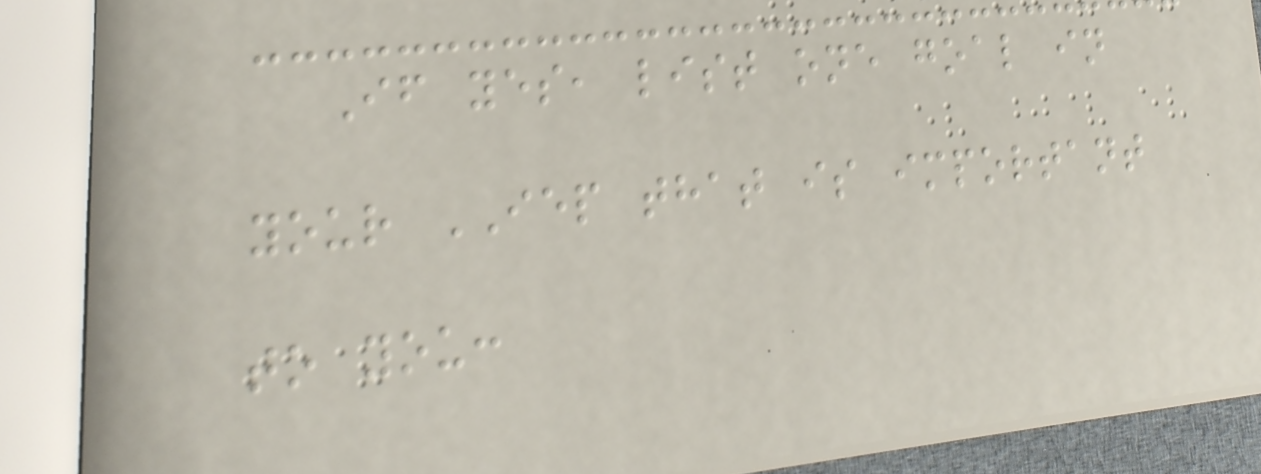If yes, list one goal in
your IEP that is important
to you:
